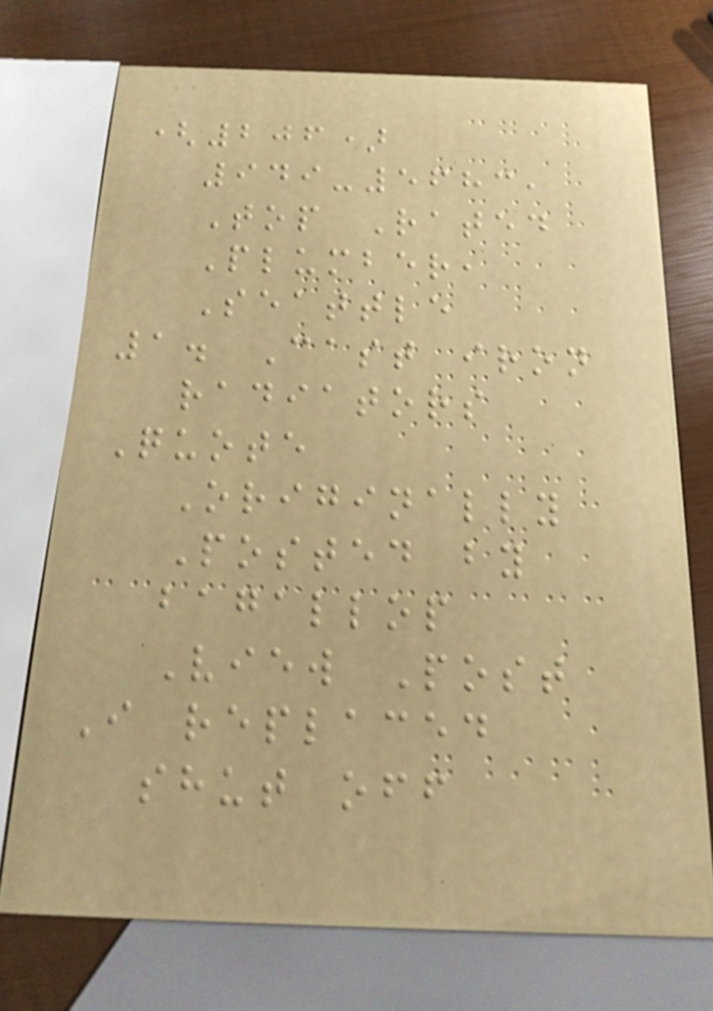(206)
949-5683,
Top Rated
Plumber,
Seattle
1. Cast iron
radiators
Quote
Originally
Posted by
bagallop
View Post
I replaced
shut off
